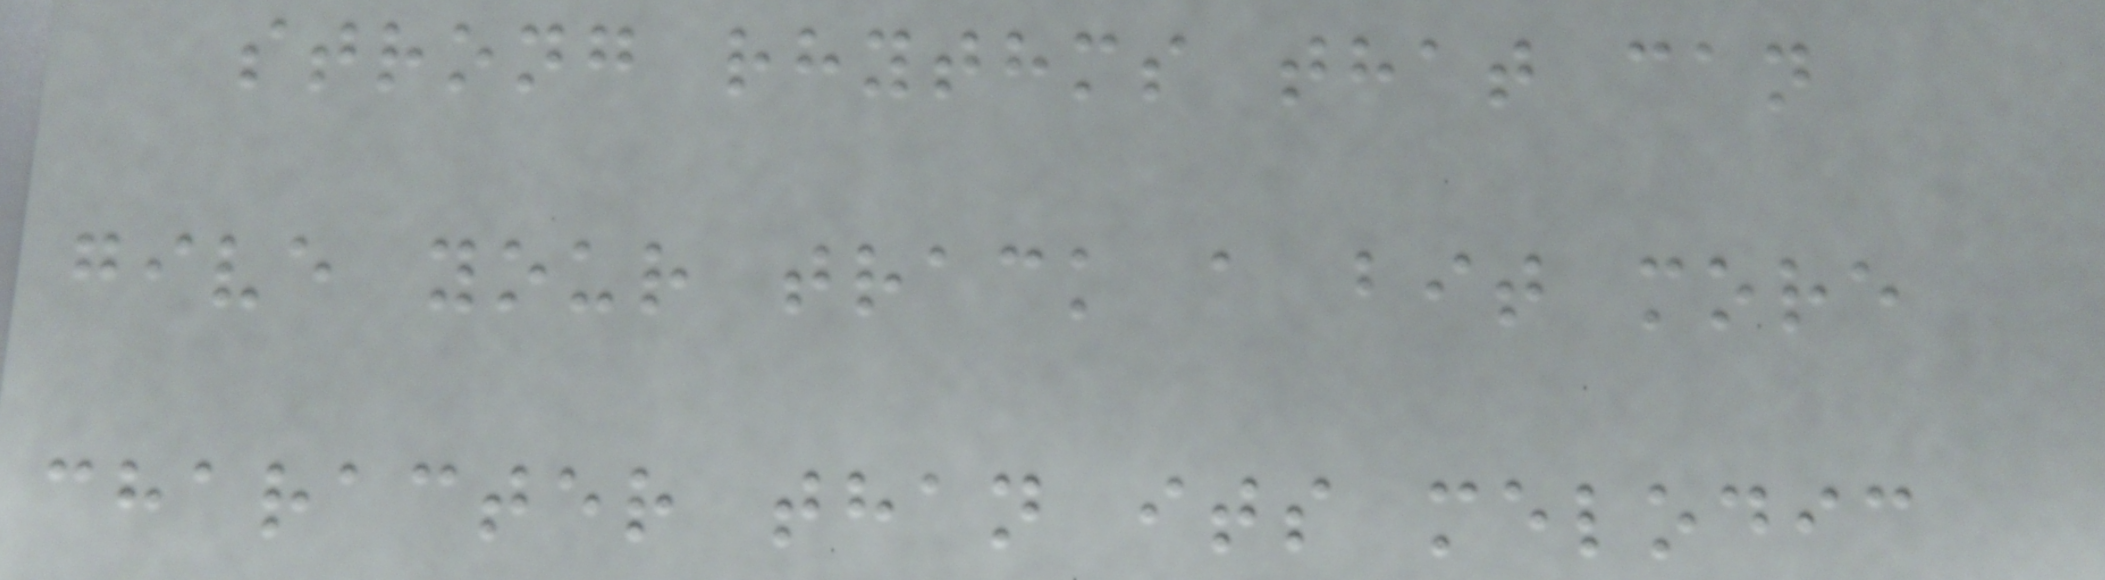strong rhythms that can
give your track a bit more
character than its melodic
